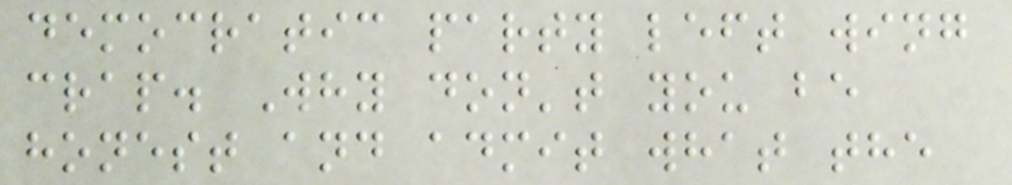democratic party left wing
crap. Why don't you be
honest and admit what the
